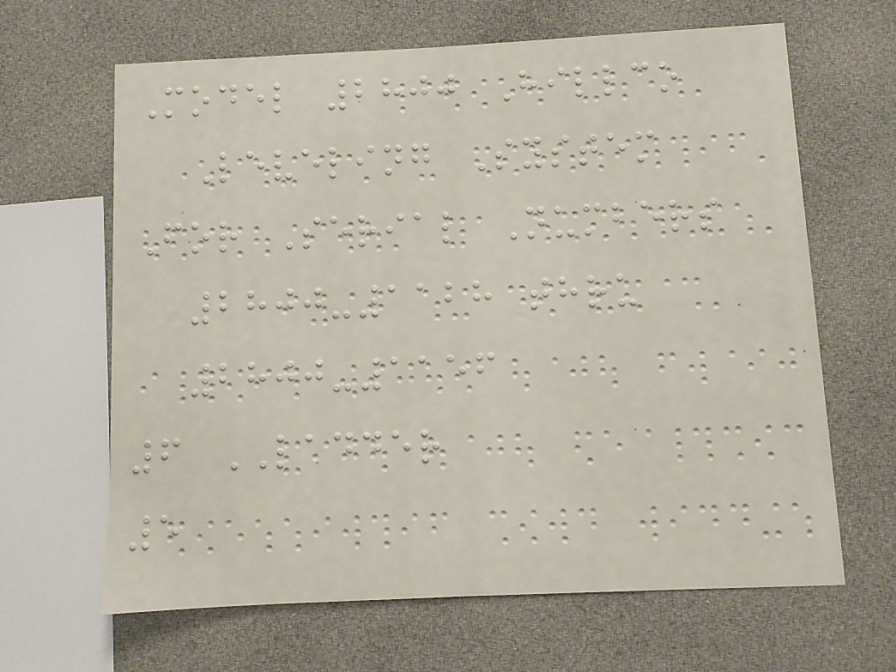Model 2800 Hillco
Leveling System
For Serial Numbers
2800-1128 thru
2800-1156
6 LADDER
5
